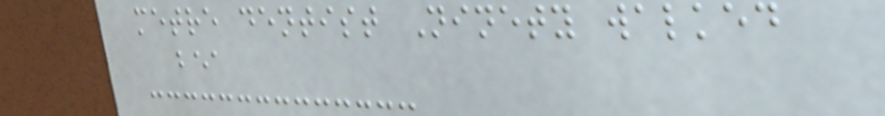metre dentist Ninety walked
bea
